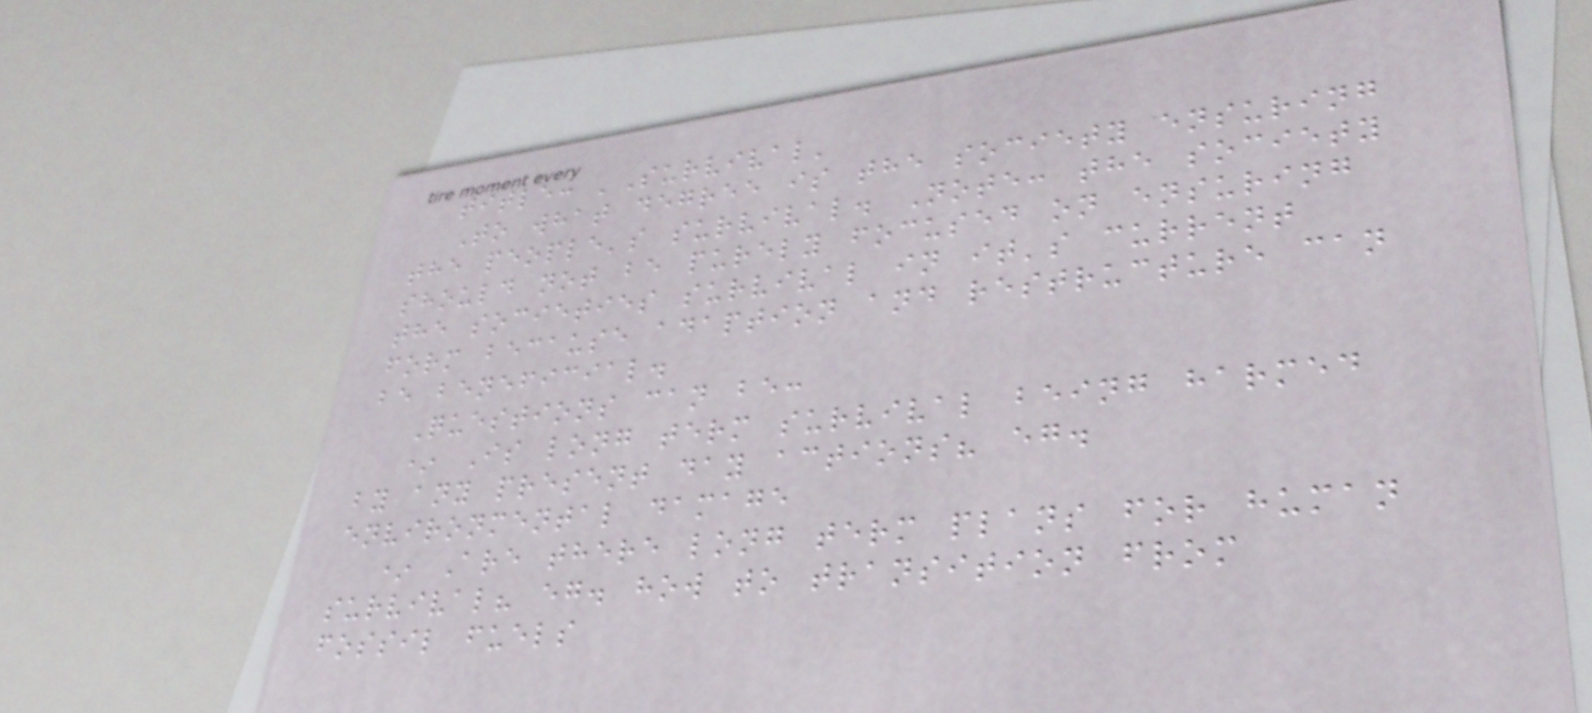title: 'Survival'
To what degree is the society ensuring
the people's survival. Note: the society
should not be purely focused on ensuring
the societies survival in it's current
form because adaption and restructure can
be beneficial.
Questions can be:
* Is long term survival being harmed
by any present day actions? eg.
environmental damage
* Are there long term plans for human
survival? eg. how to transition from
fossil fuels
